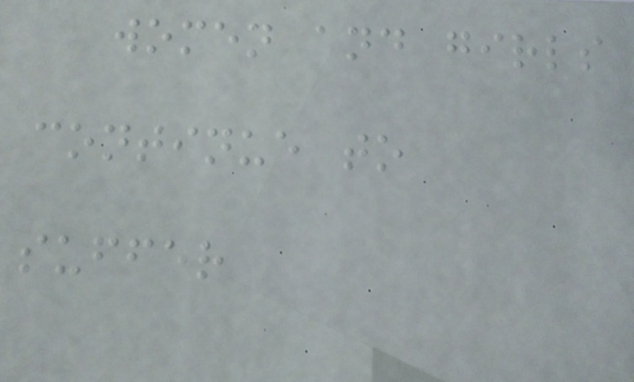women and girls
continue to
suffer
